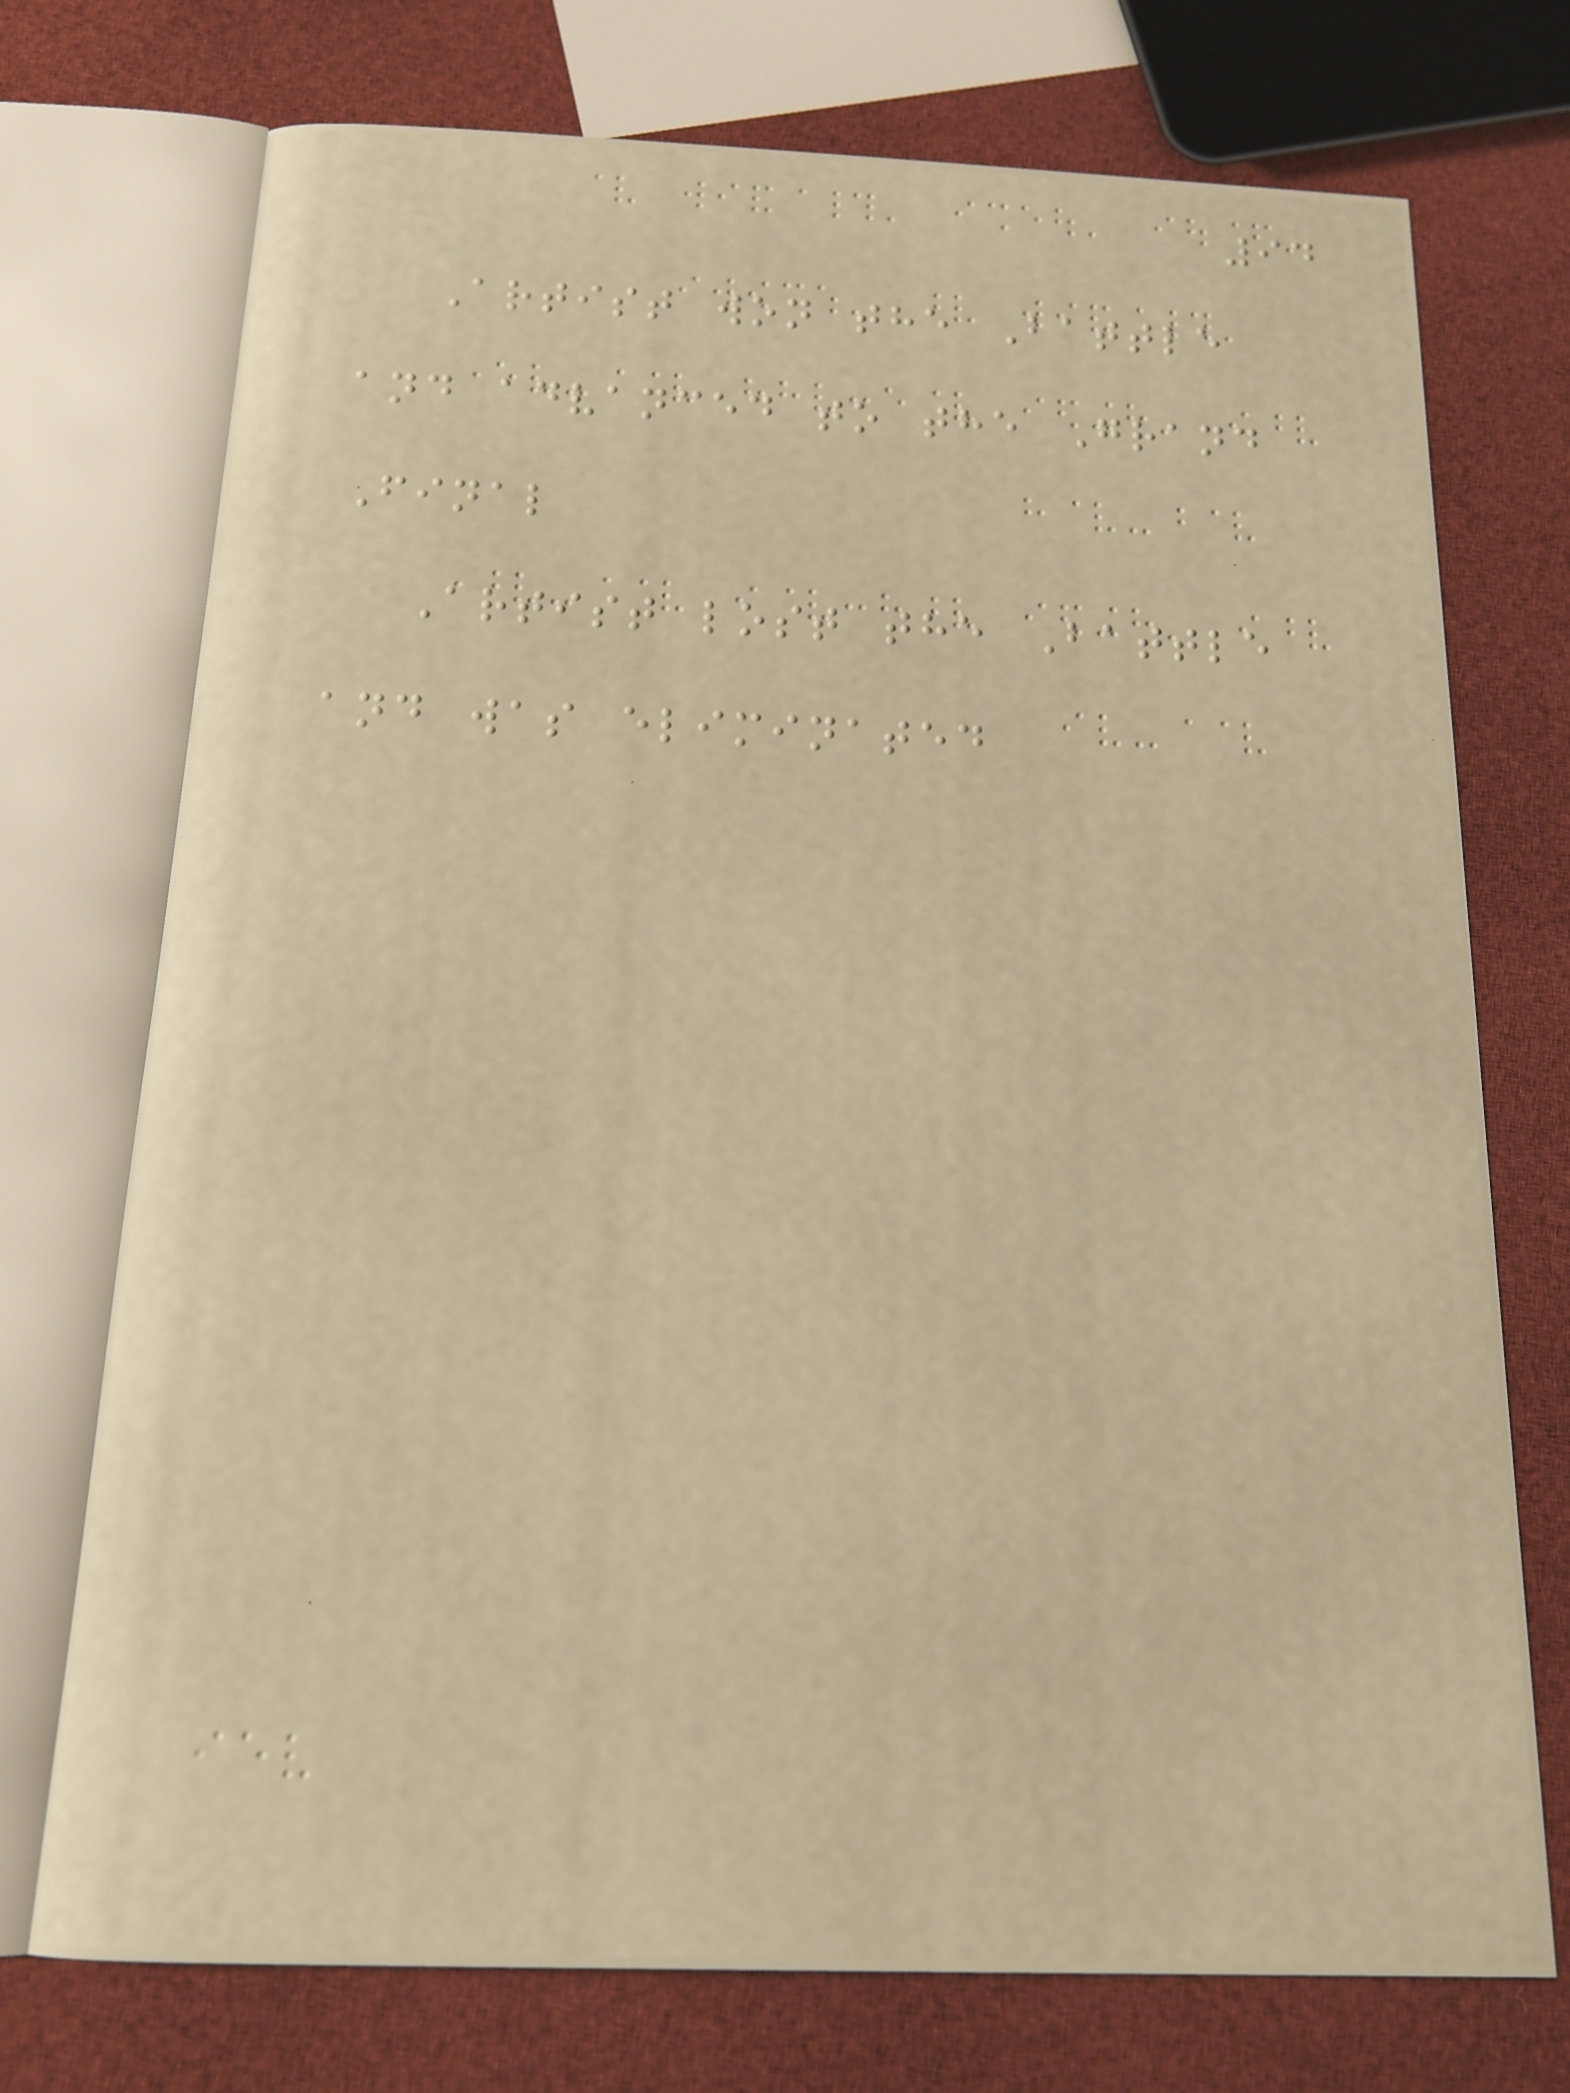94
Artist won the Battle
and advanced to the Grand
Final
Artist lost the Battle
and was eliminated
